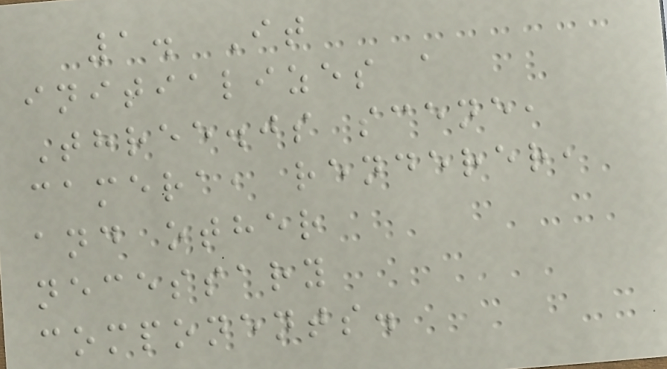1. It
initializes a
Three.js scene,
camera, renderer,
and other
necessary
components.
